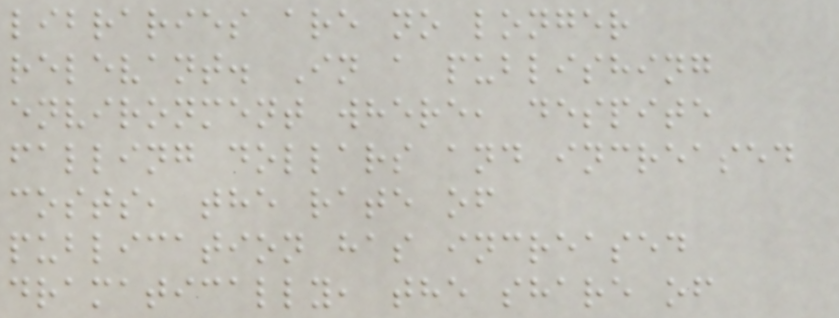libraries are no longer
relevant. In a publishing
environment where, despite
falling dollars and increased
costs, the rate of
publication has increased
dramatically, the share of
